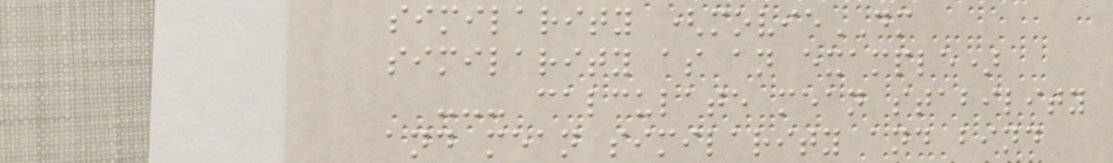similarity (movieDM
similarity as an example)
--- calculate mean stability
and mean similarity and bind
